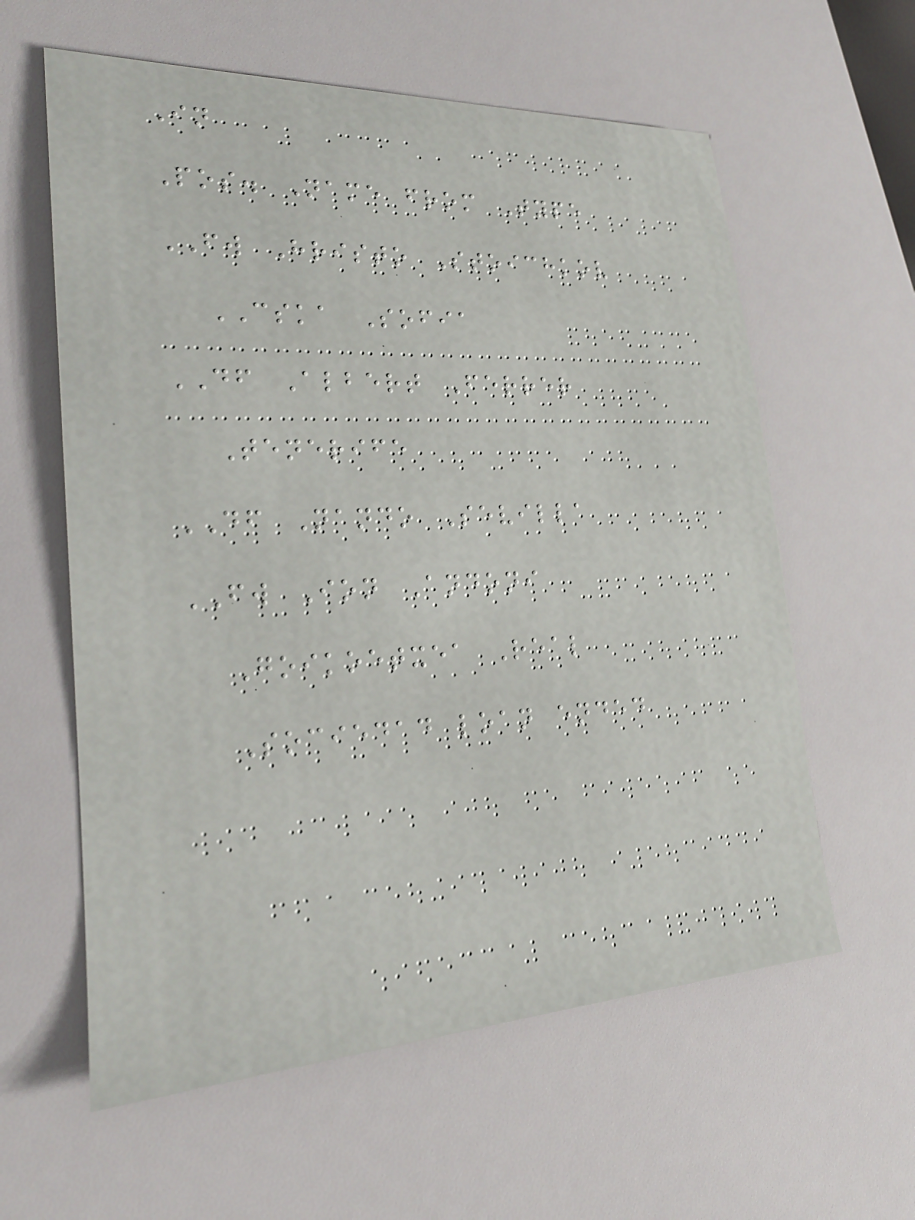In
Pos. Name from Type
FW Hristo Stoichkov
CSKA Sofia
DF Albert Ferrer
Tenerife
DF Nando Sevilla
FW Ion Andoni
Goikoetxea Real
Sociedad loan ended
